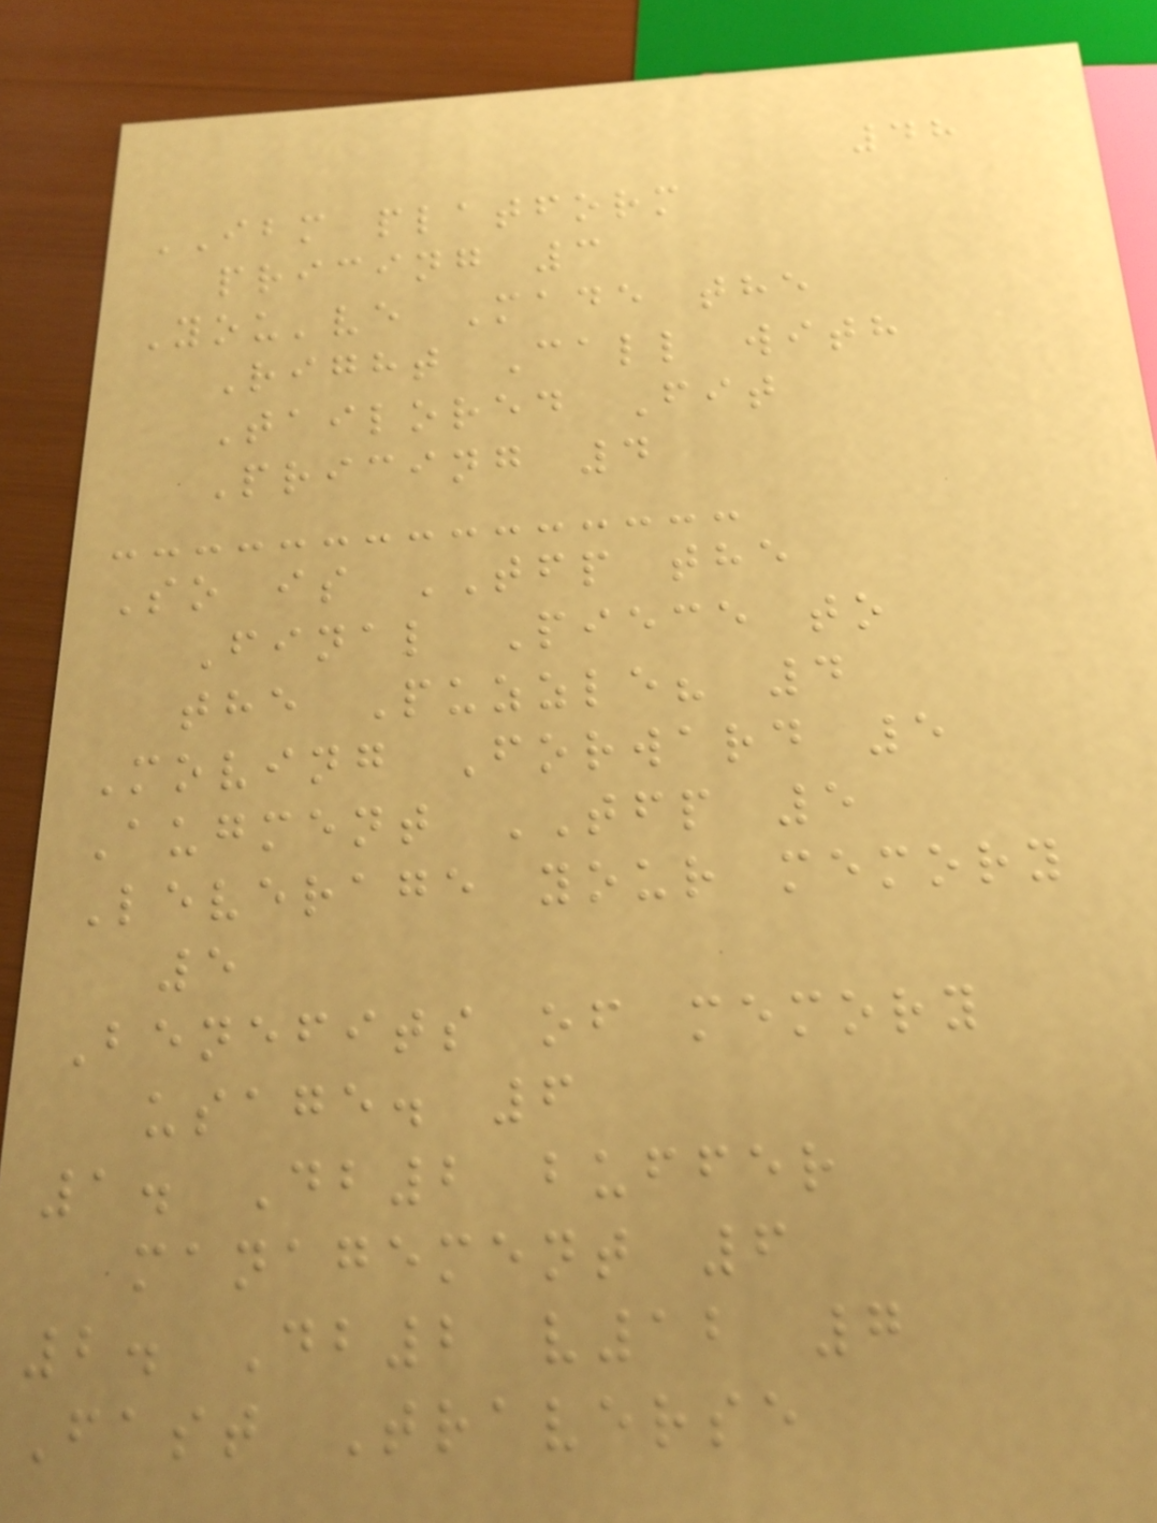48
IBM platform
pricing 3
You've Made the
Right Call with
Tailored Fit
Pricing 4
So is TFP the
Final Piece to
the Puzzle? 4
Moving Forward 5
Augment TFP 5
Leverage your memory
5
Benefits of memory
usage. 6
1. Db2 buffer
management 6
2. Db2 v12 7
Fast Traverse
